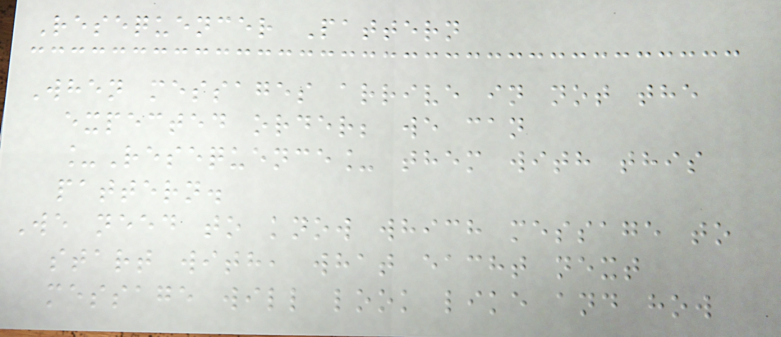Resequencer Pattern
When messages arrive in not the
expected order; we can
_Resequence_ them with this
pattern.
We need to know which message to
start with, what eacht next
message will look like and how
